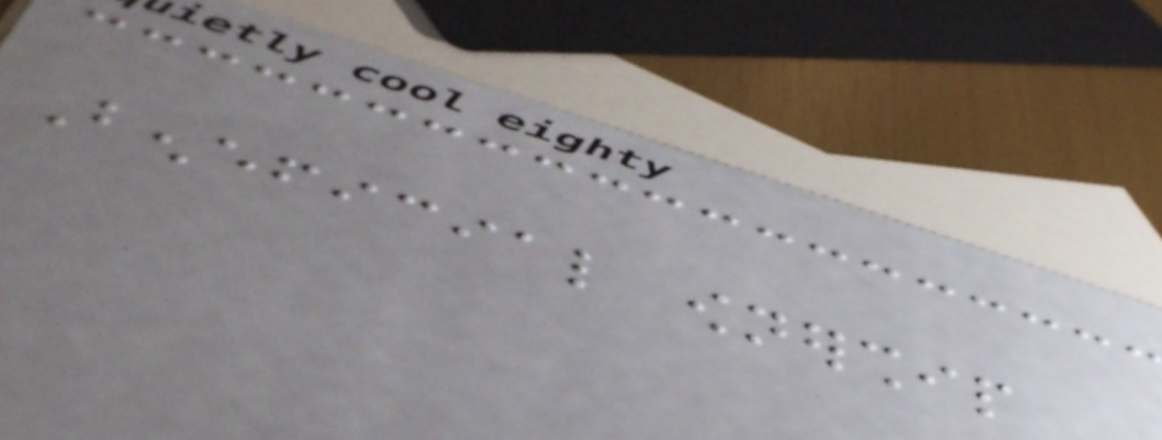Beneficial ownership
